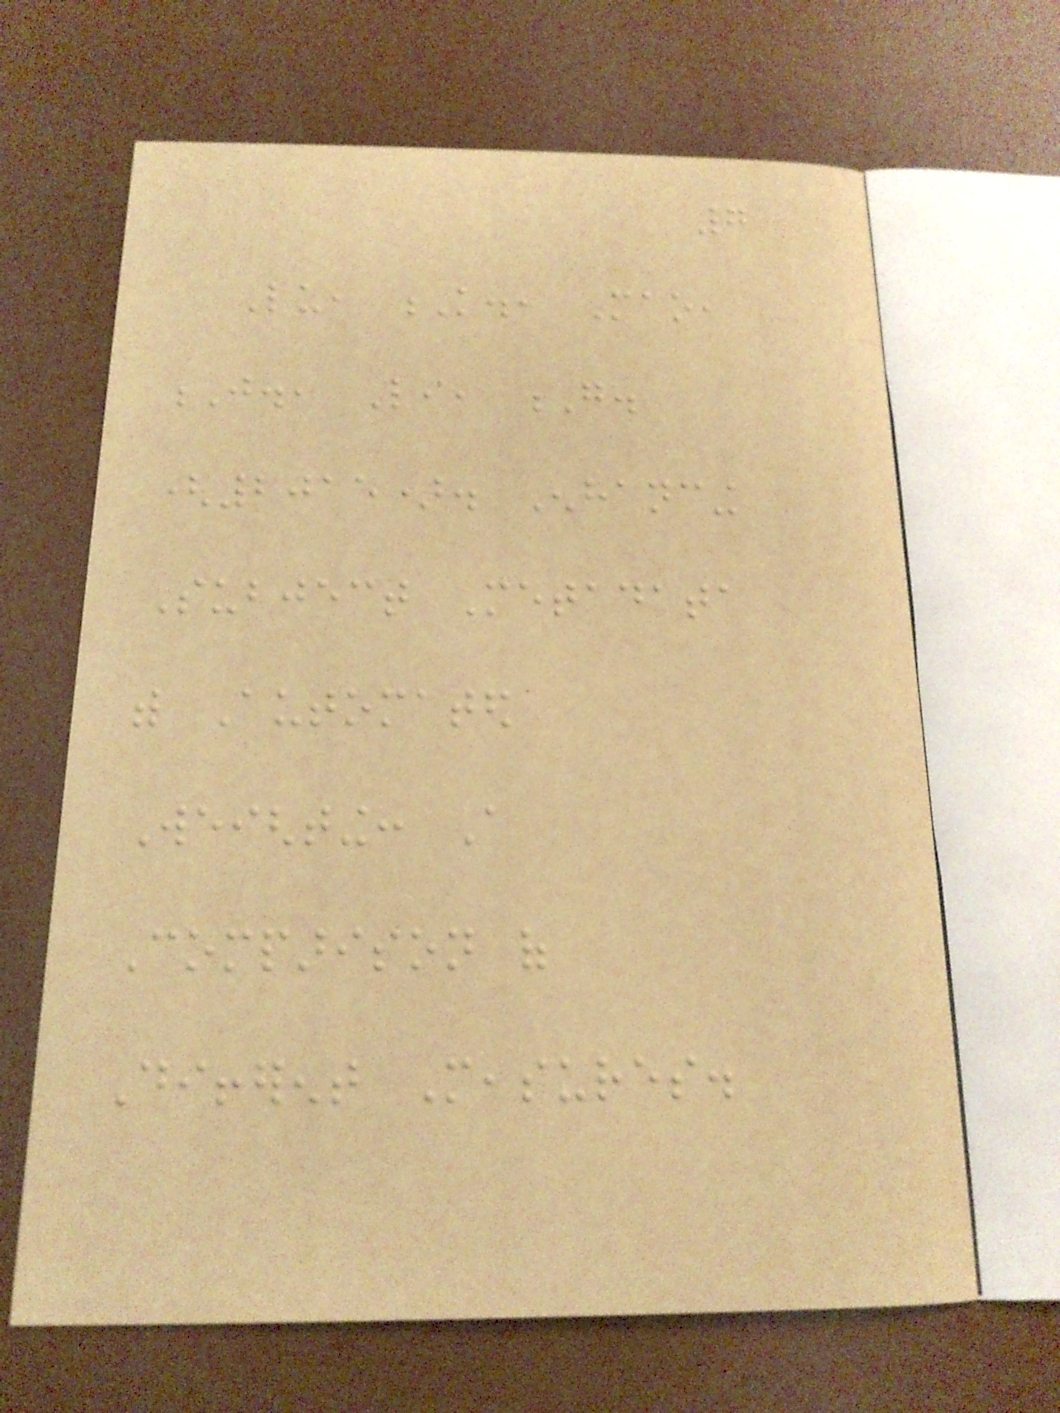7
Lu, K., Mao,
J., Li, G.
(2015). Enhancing
Subject Metadata
with Automated
Weighting: A
Comparison of
Different Measures.
